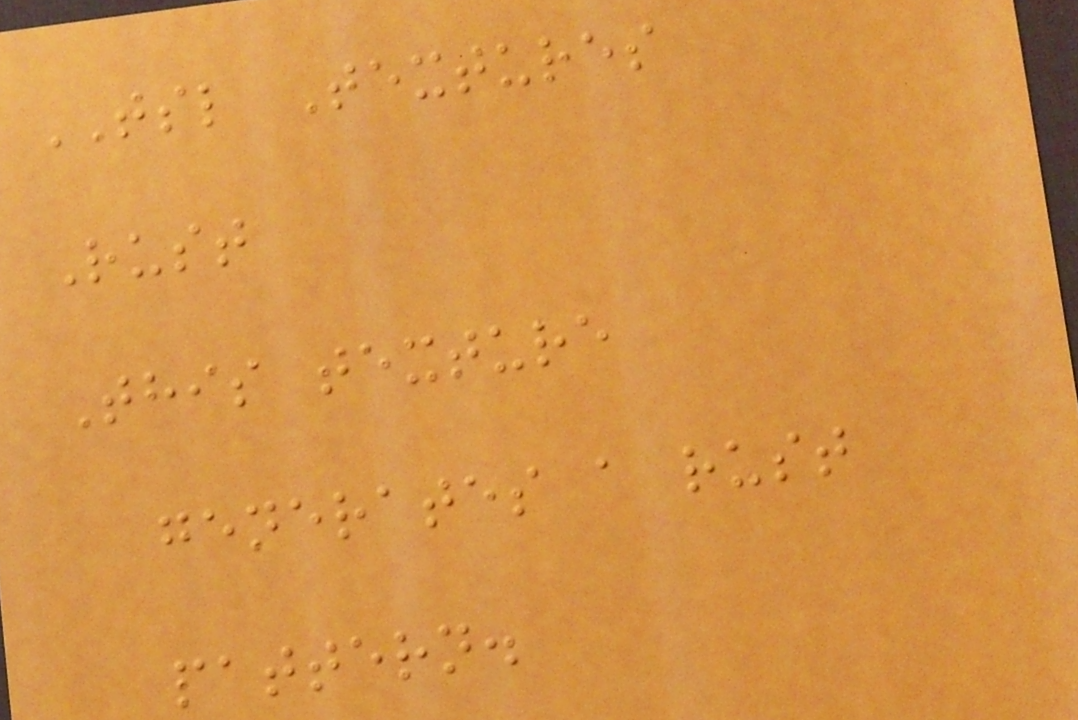TSL Textures
Rust
This texture
generates a rust
pattern.
